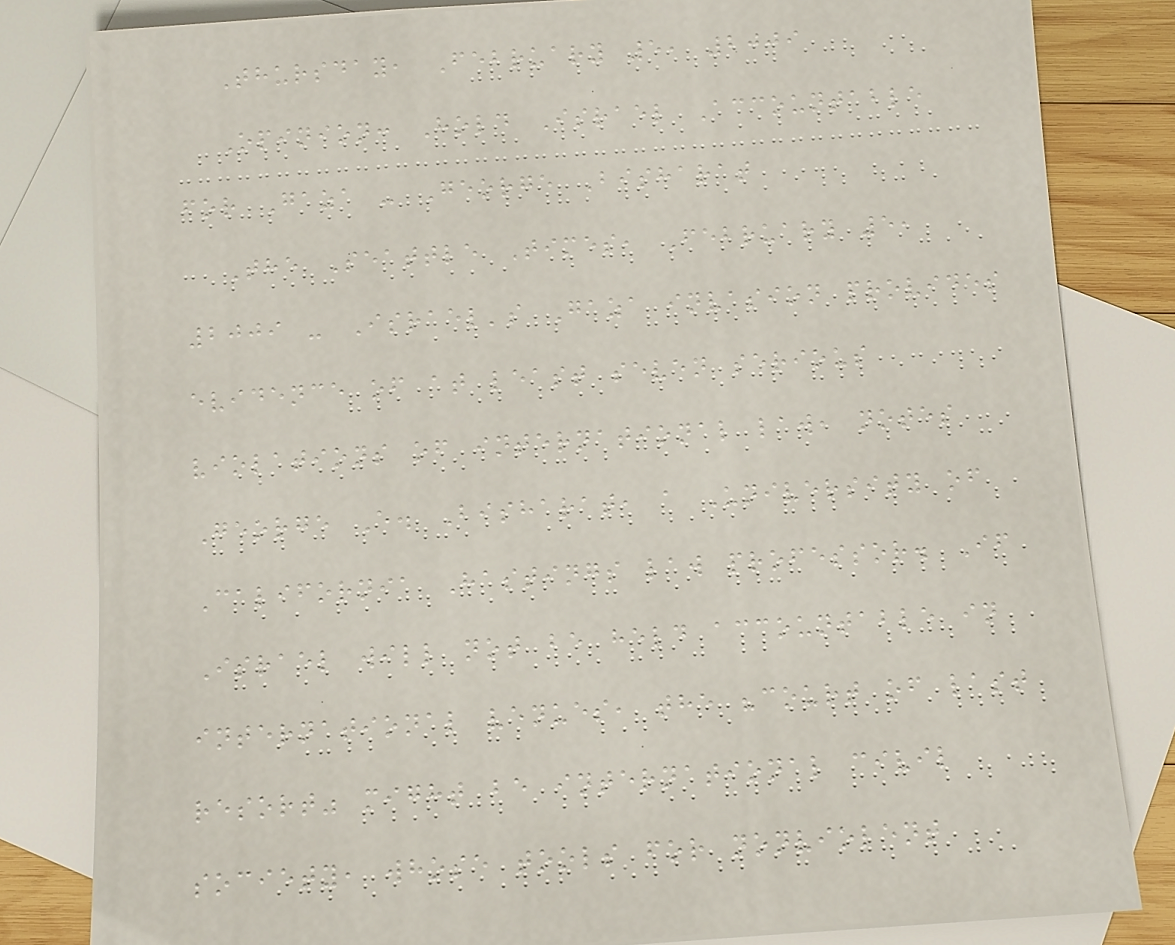Thursday, February 5, 2009
Opinion: Hold Israel Accountable
for Gaza - George Bisharat
The Seattle Times, February 5,
2009 - Israel's Gaza invasion provides
evidence of at least seven serious
violations of international law, notes
George E. Bisharat, a University of
California Hastings law professor. If
Israel will not be held accountable in
international venues, the "court of last
resort" might be international civil
society, whose tools for nonviolent
